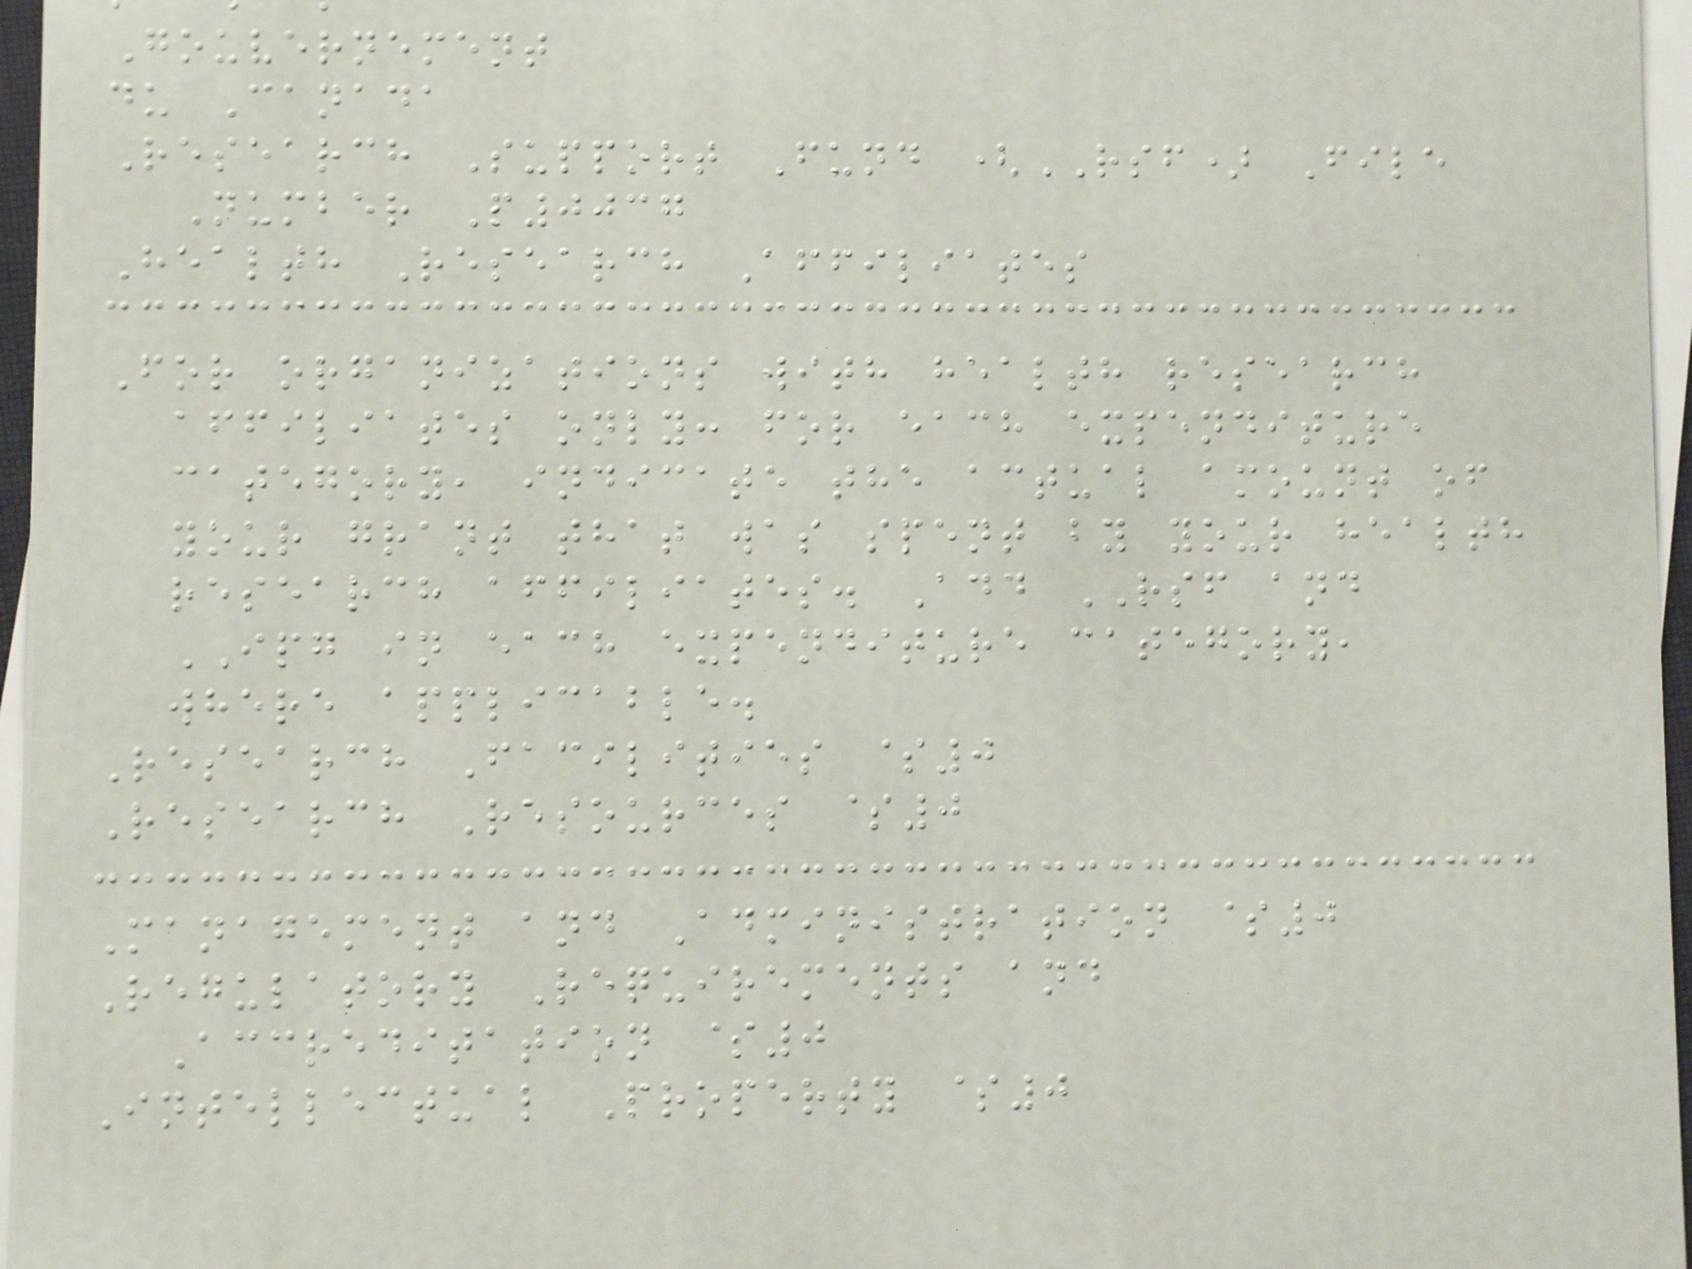Gouvernement
du Canada
Research Support Fund (RSF) File
Number P0037
Health Research Affiliates
For organizations with health research
affiliates only: for each expenditure
category, indicate the actual amount of
your grant that was spent by your health
research affiliates. Add RSF and
IPG in each expenditure category,
where applicable.
Research Facilities $0
Research Resources $0
Management and Administration $0
Regulatory Requirements and
Accreditation $0
Intellectual Property $0
